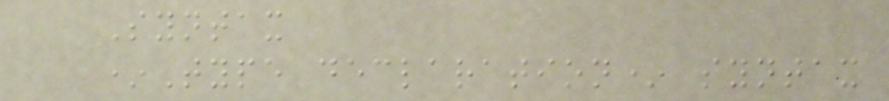Syntax
*Type declaration* syntax
